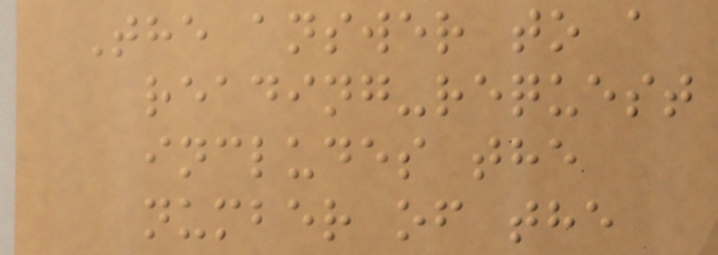The answer to a
reading-request
includes the
number of the
